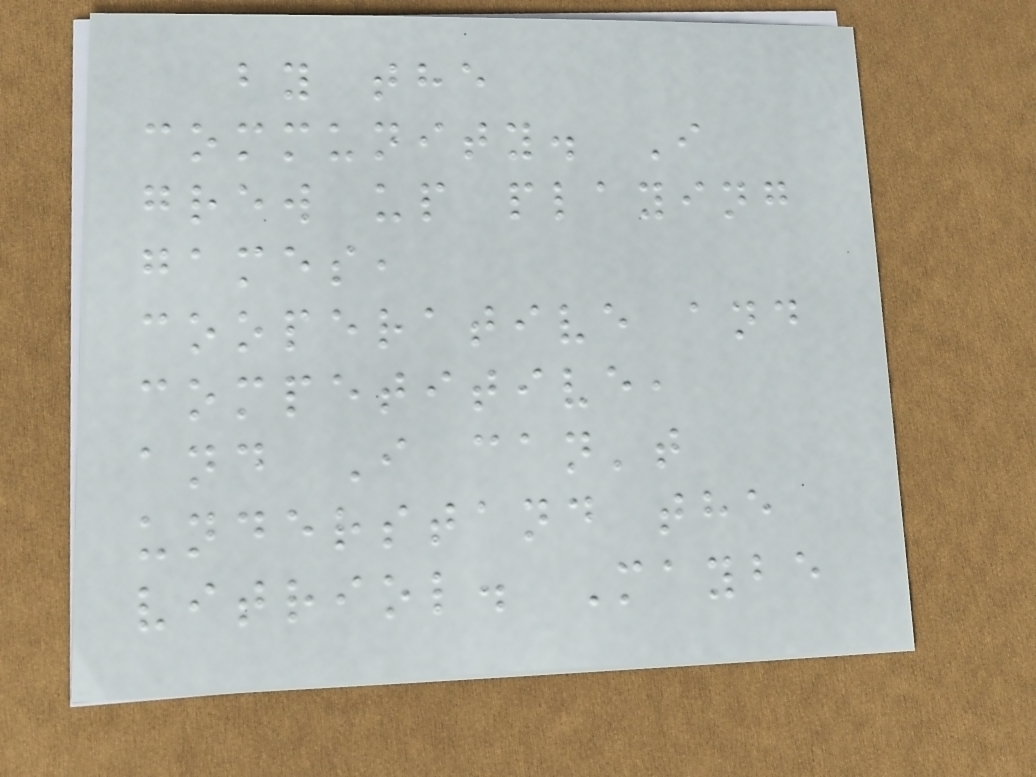by the
community. I
grew up playing
games,
cooperative and
competitive,
and I can't
understand the
vitriol. Maybe
